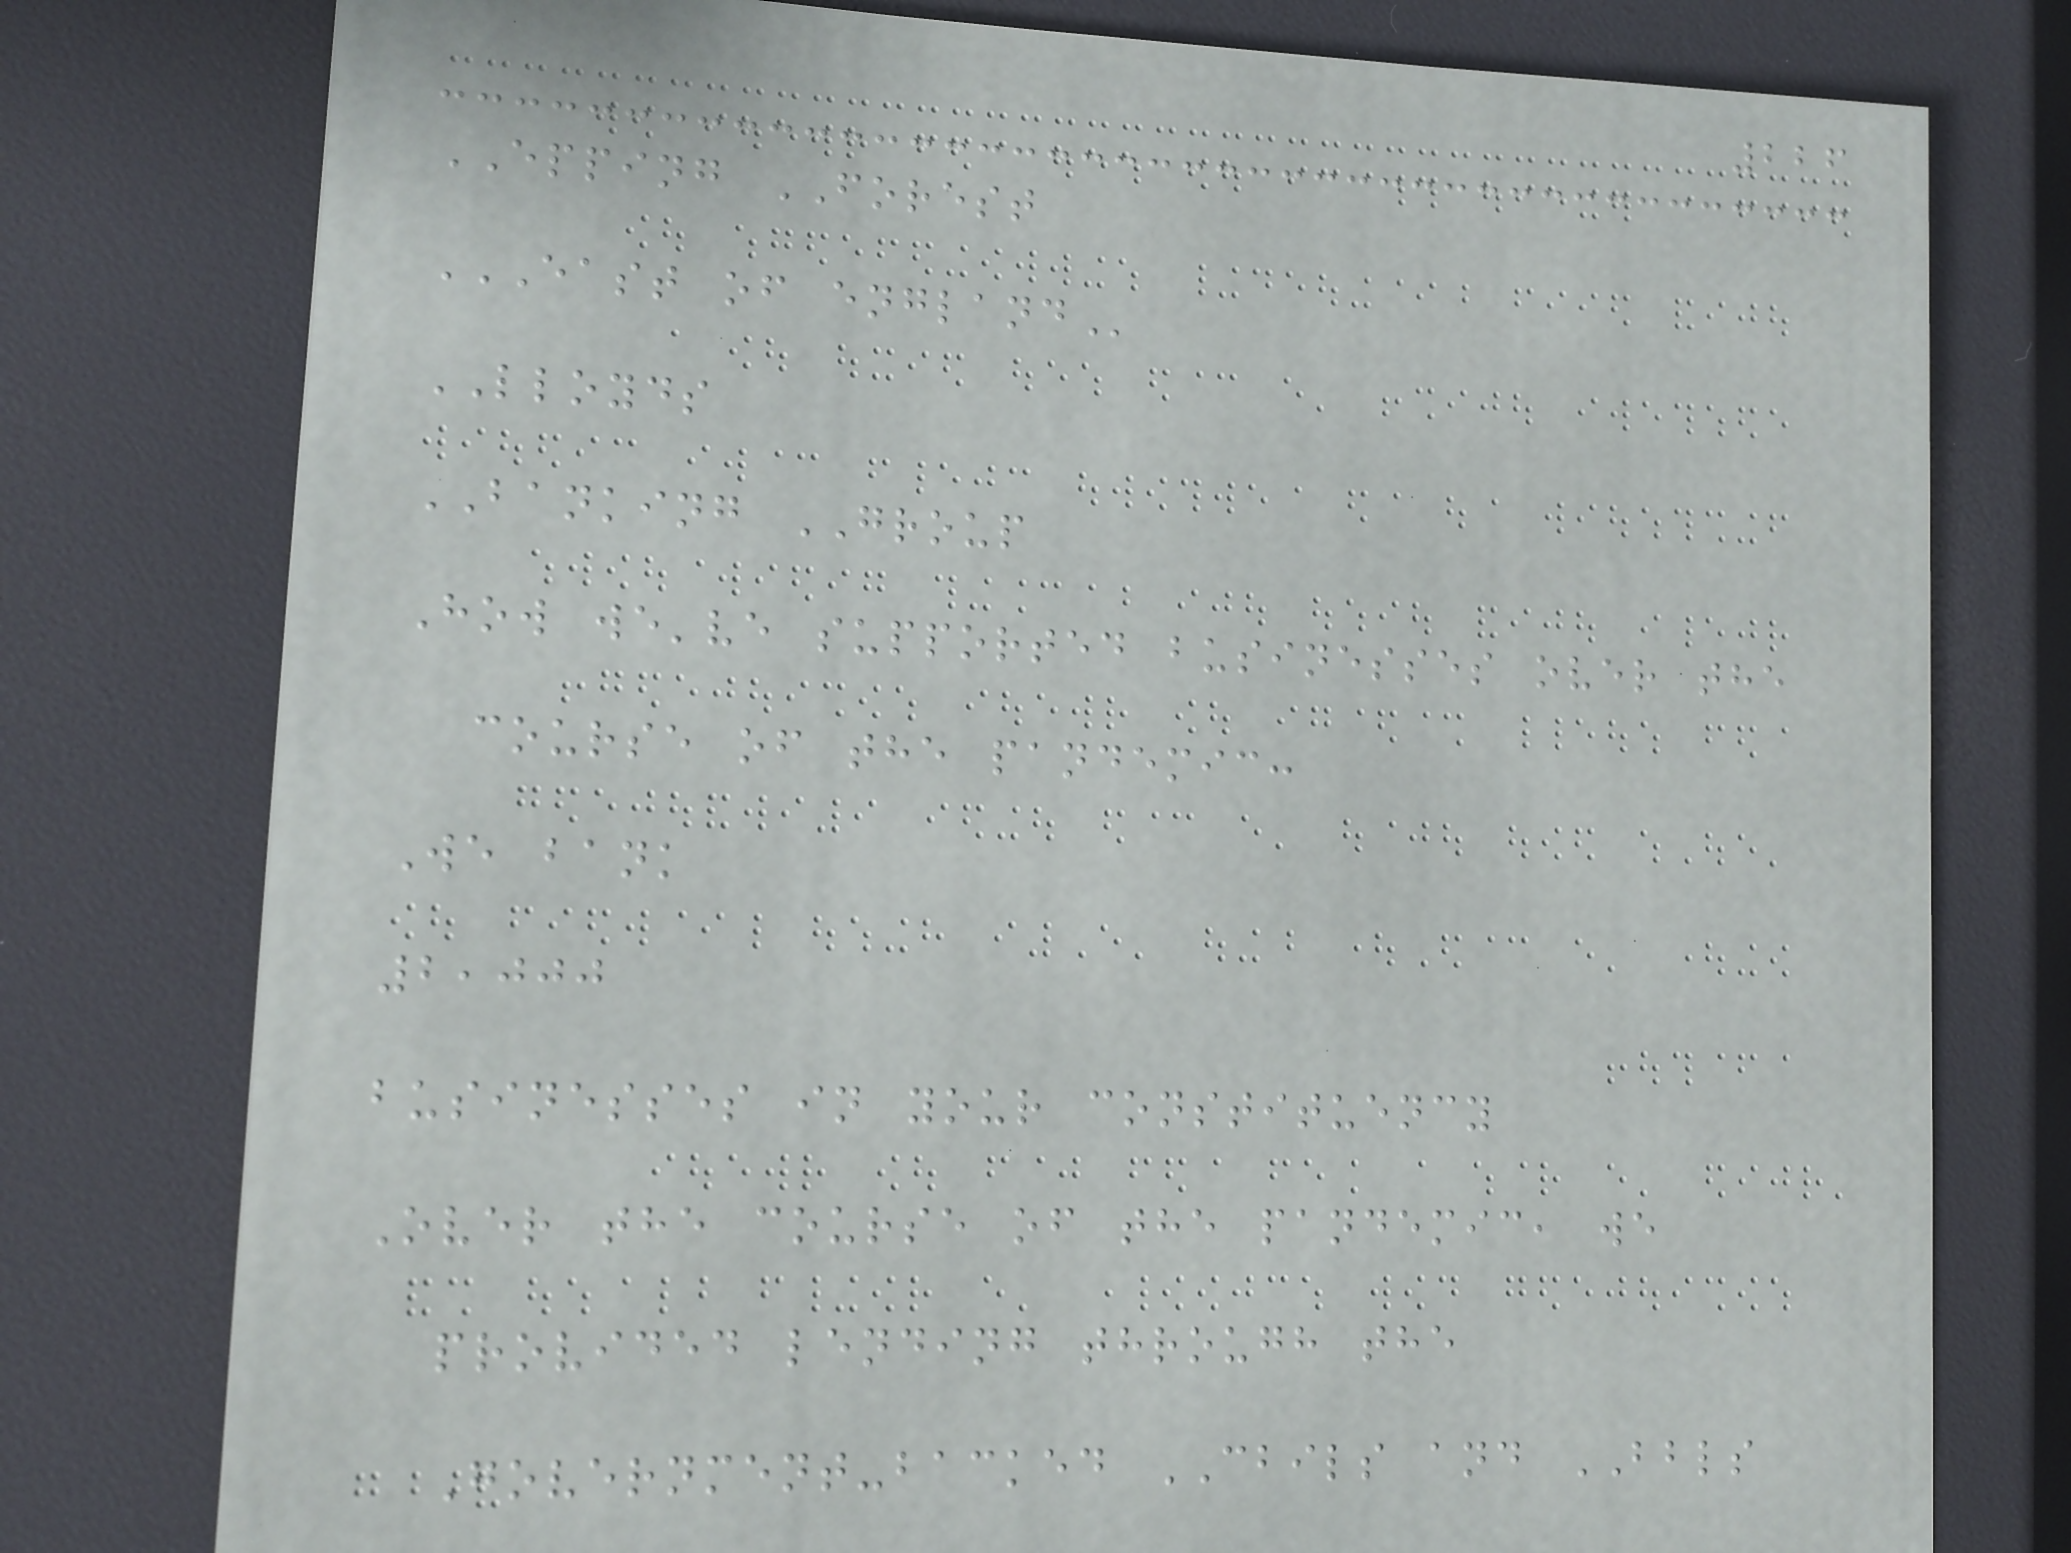226
EPPING FOREST
EAST OF ENGLAND
LLOYDS
BANKING GROUP
How we've supported businesses over the
course of the pandemic:
We bank
2,000
businesses in your constituency
Over the course of the pandemic, we
provided lending through the
Government-backed CBILS and BBLS
